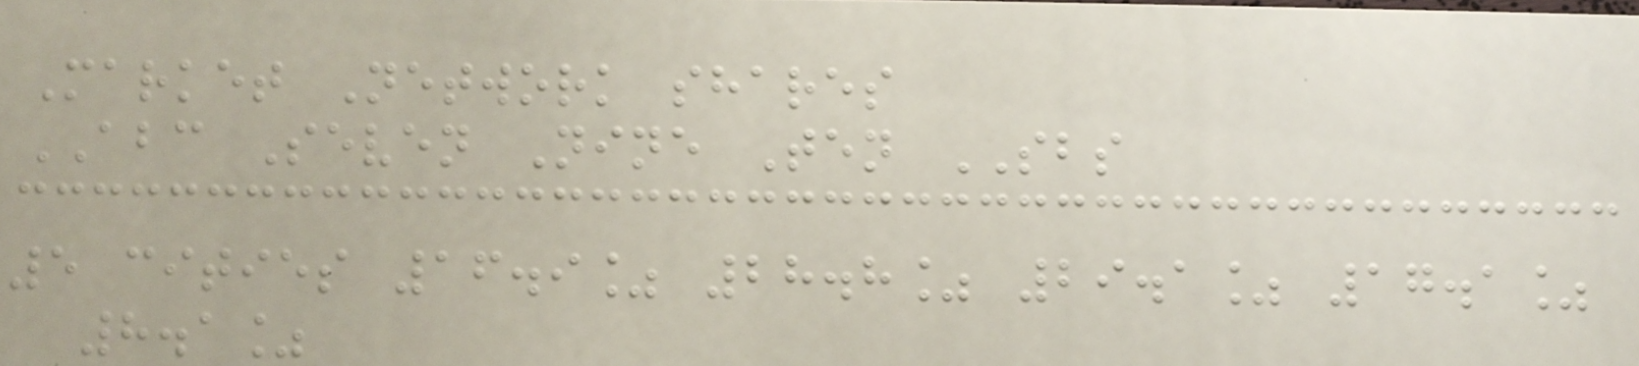Market Network shares
ABC Seven Nine Ten SBS
5 cities 16.9% 28.8% 29.1% 17.1%
8.1%
